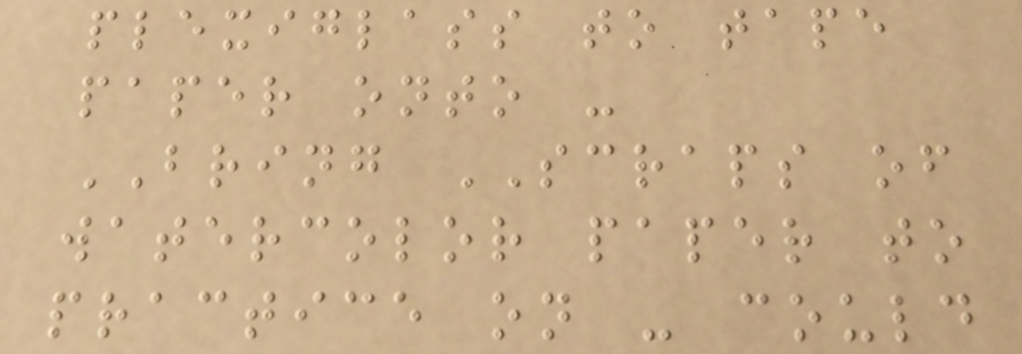plexiglass to tape
paper onto -
BRING SCRAPS of
watercolor paper to
practice on - could
